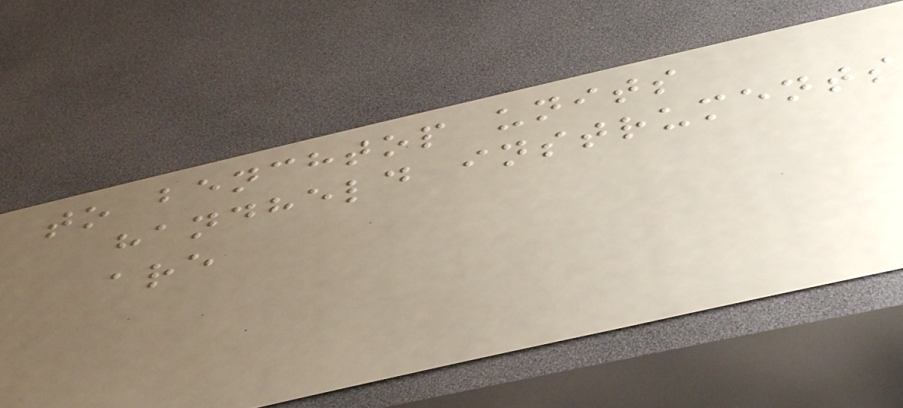to benchtop units
handheld instruments
are
